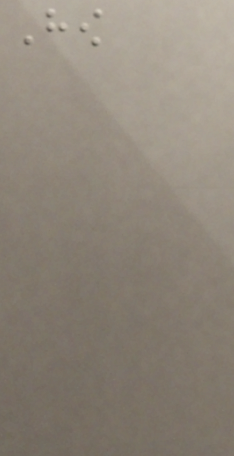How
